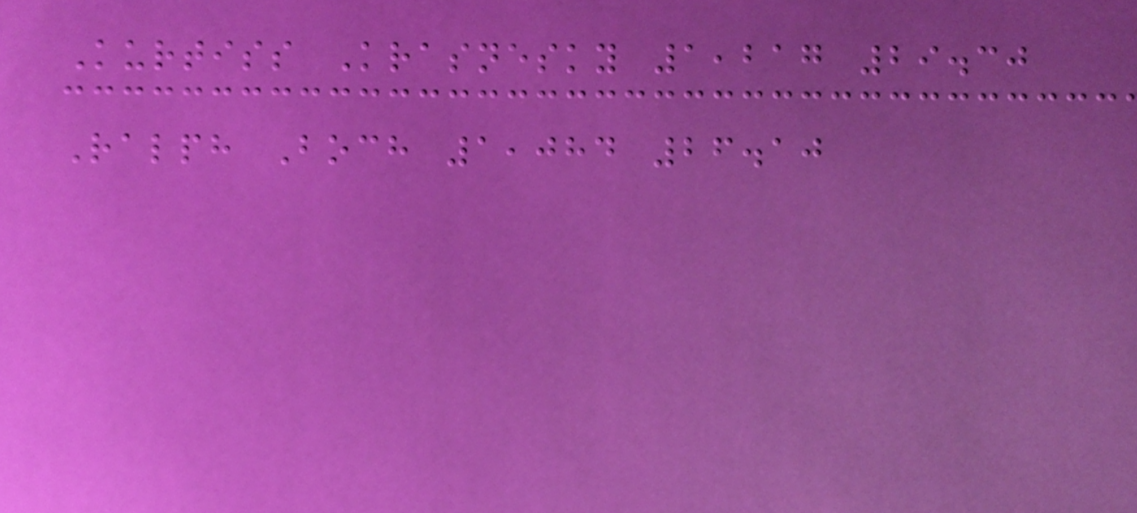Kurtiss Krasnesky 1,217 29.30
Ralph Boch 1,084 26.10
